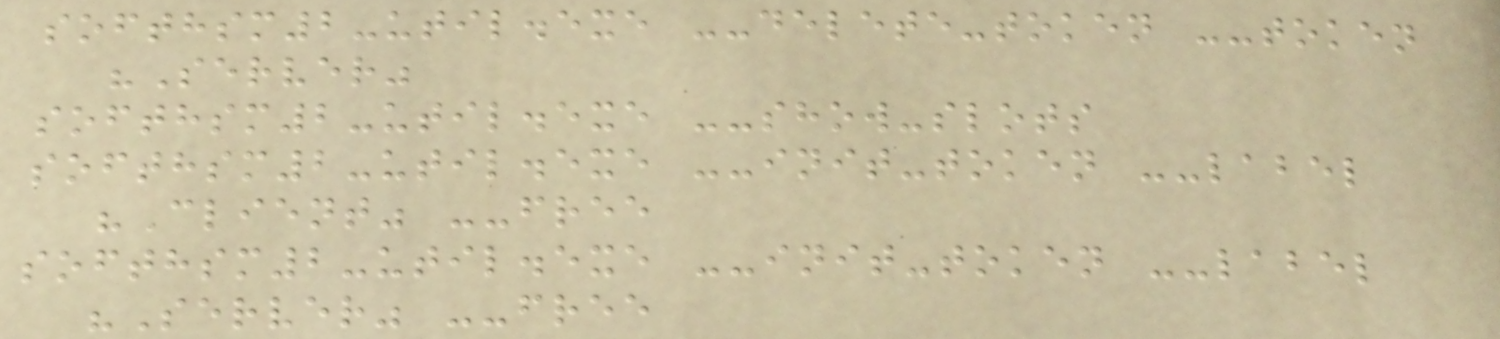softhsm2-util.exe --delete-token --token
"Server"
softhsm2-util.exe --show-slots
softhsm2-util.exe --init-token --label
"Client" --free
softhsm2-util.exe --init-token --label
"Server" --free
